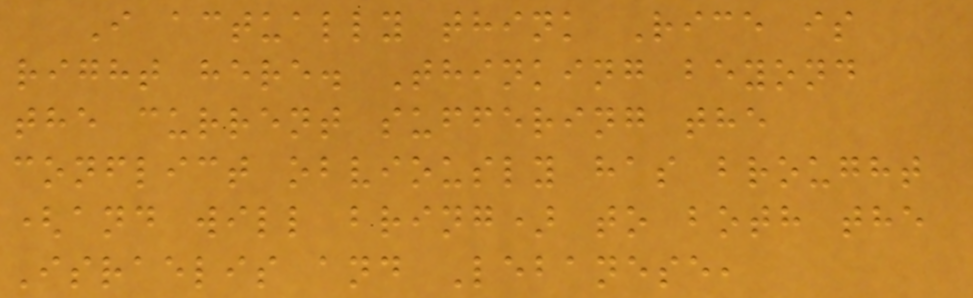I actually think Rice is
right here. Thinking beyond
the current suffering the
conflict obviously has brought
(and will bring) to both the
Israelis and Lebanese,
